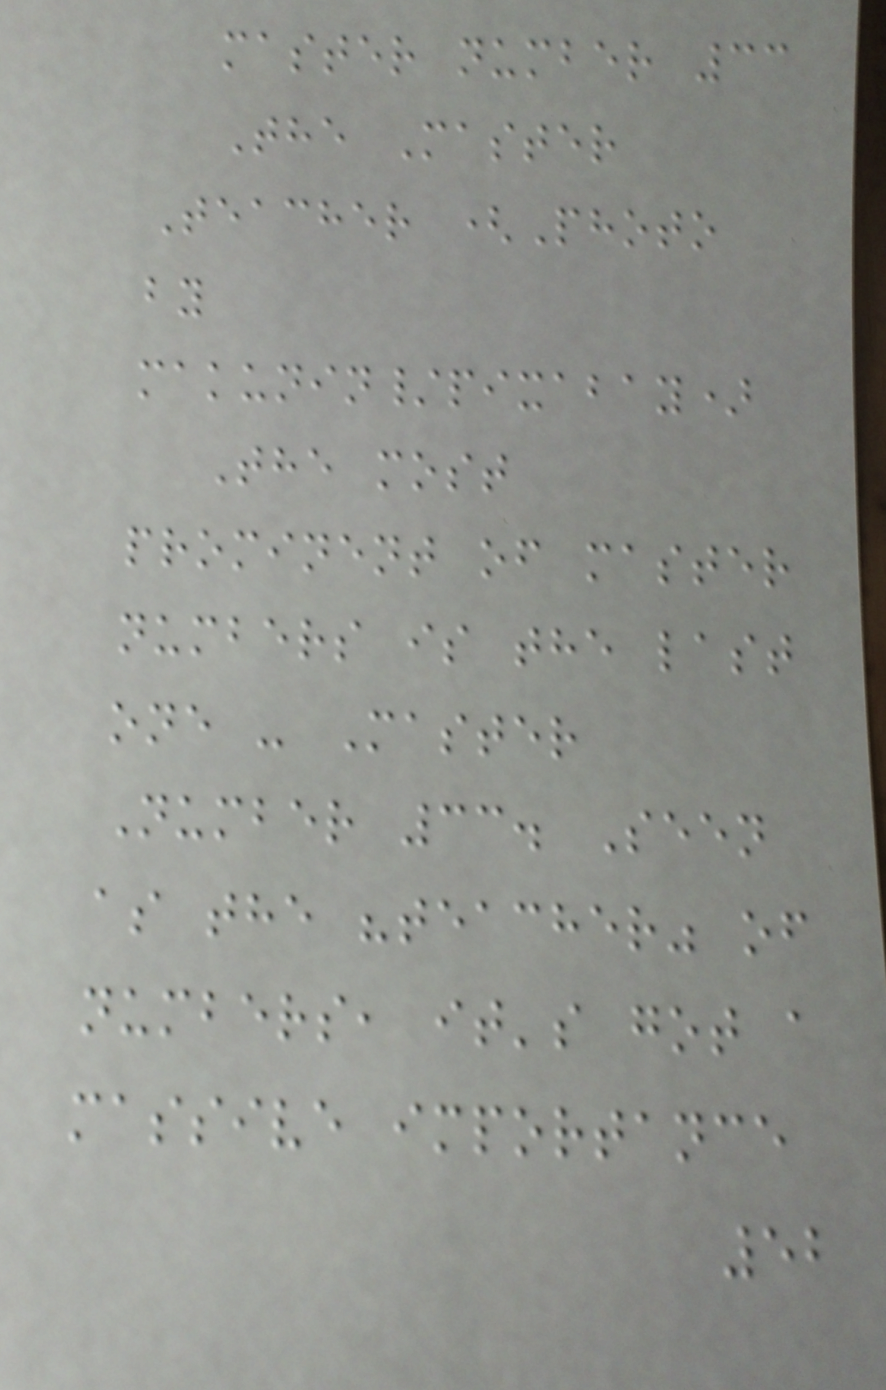master number 33
The Master
Teacher (Photo
by
makunin/pixabay)
The most
prominent of master
numbers is the last
one - Master
Number 33. Seen
as the "teacher" of
numbers, it's got a
massive importance
52
